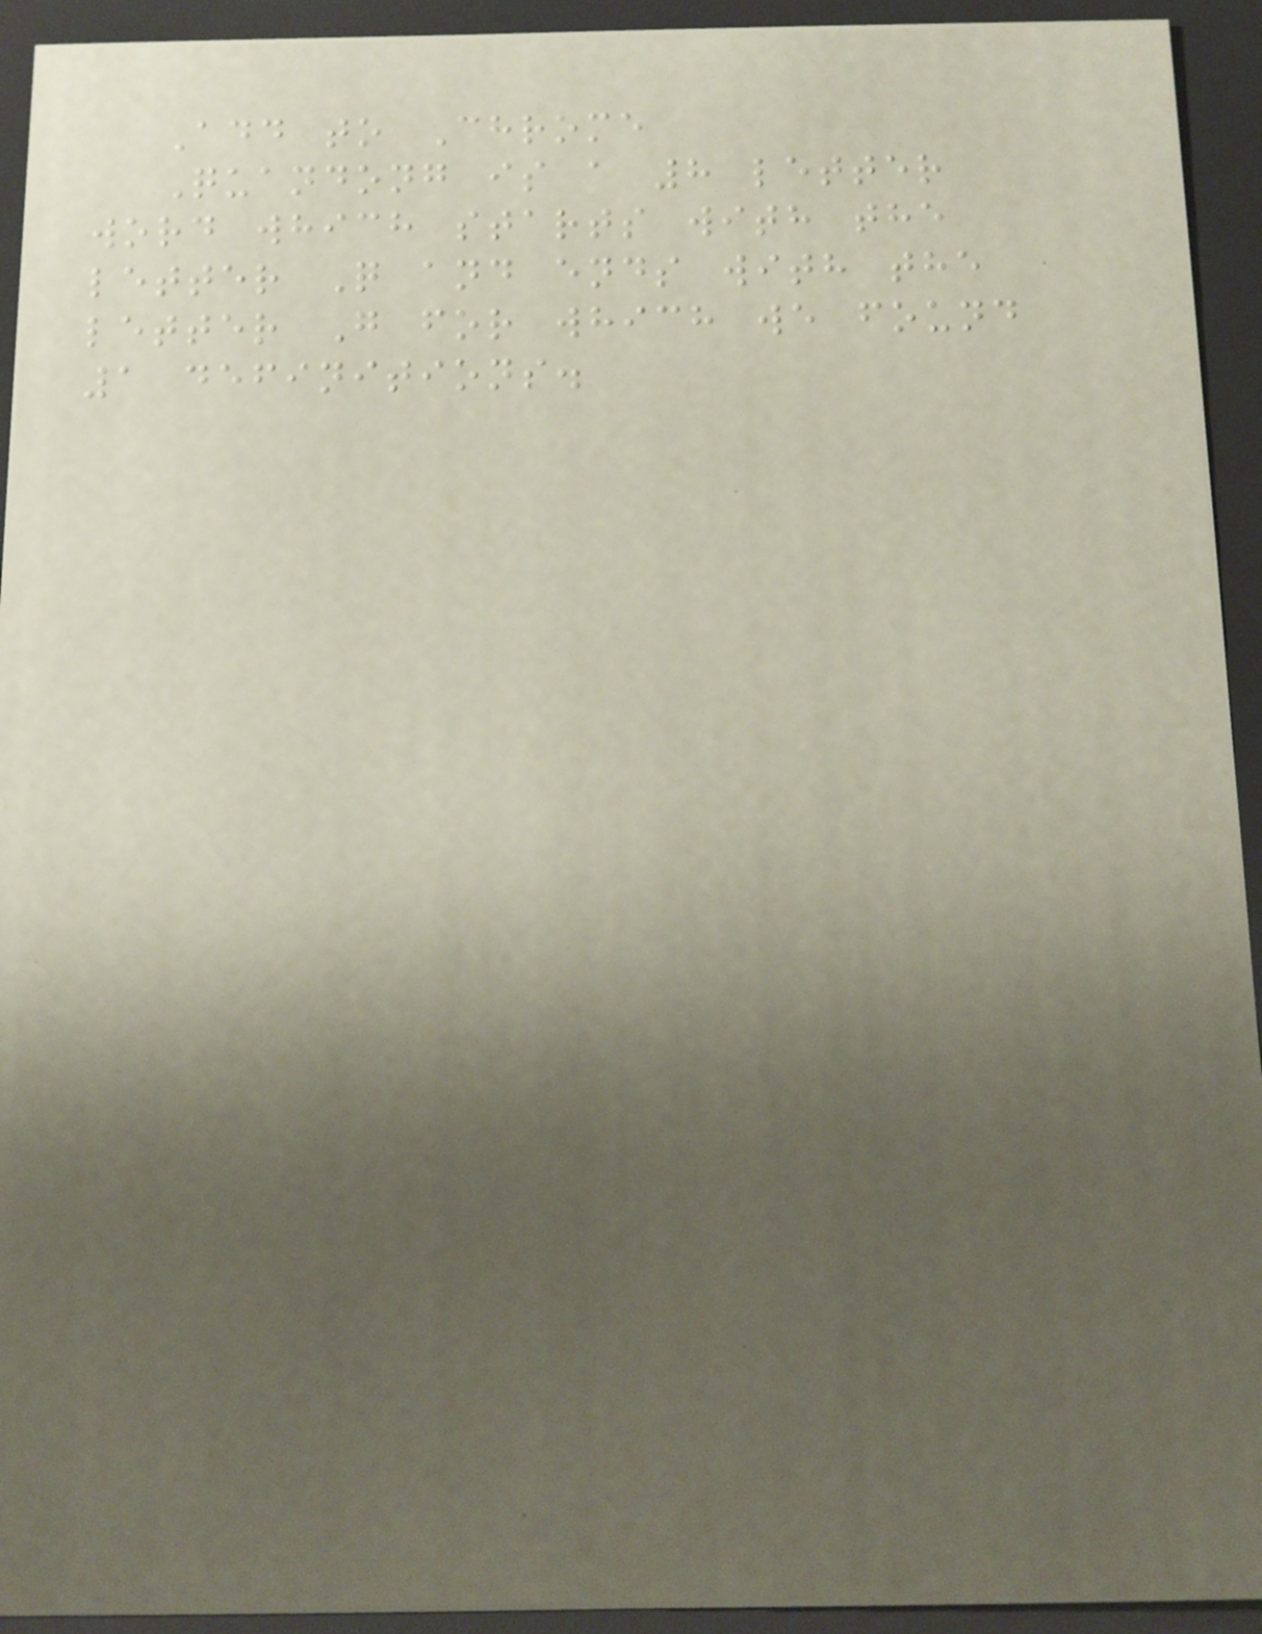Add to Chrome
Quandong is a 8 letter
word which starts with the
letter Q and ends with the
letter G for which we found
1 definitions.
